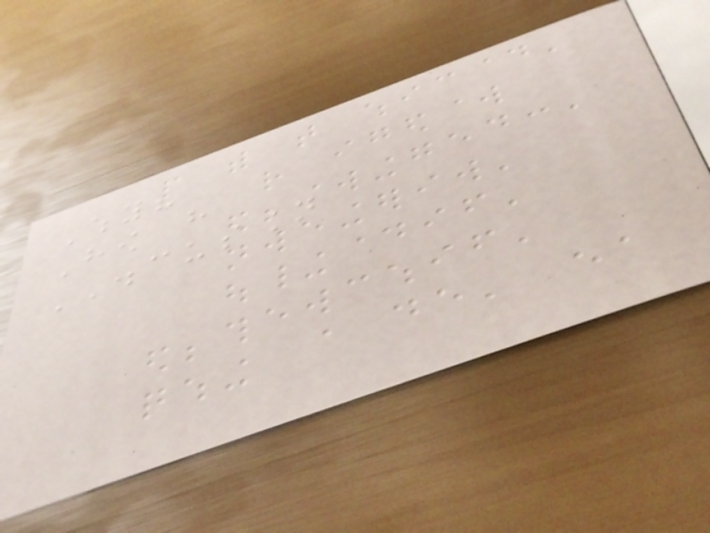Why?
How have
DISCUSSION
